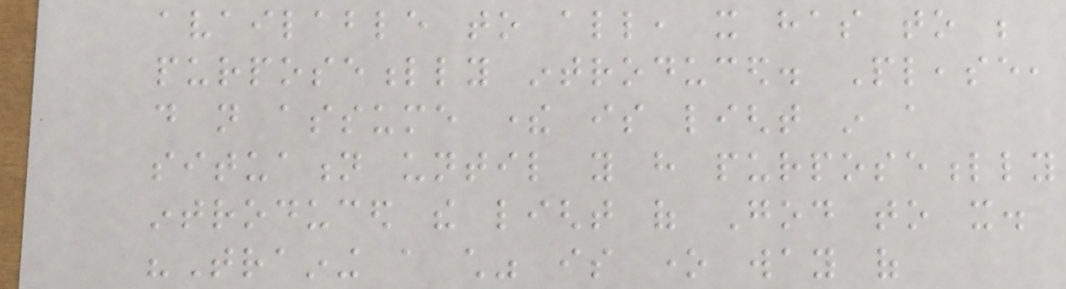available to all, it has to be
purposefully introduced. Please,
do not assume there is light in a
situation until you have purposefully
introduced the light of God to it.
"Training a child" is one way of
